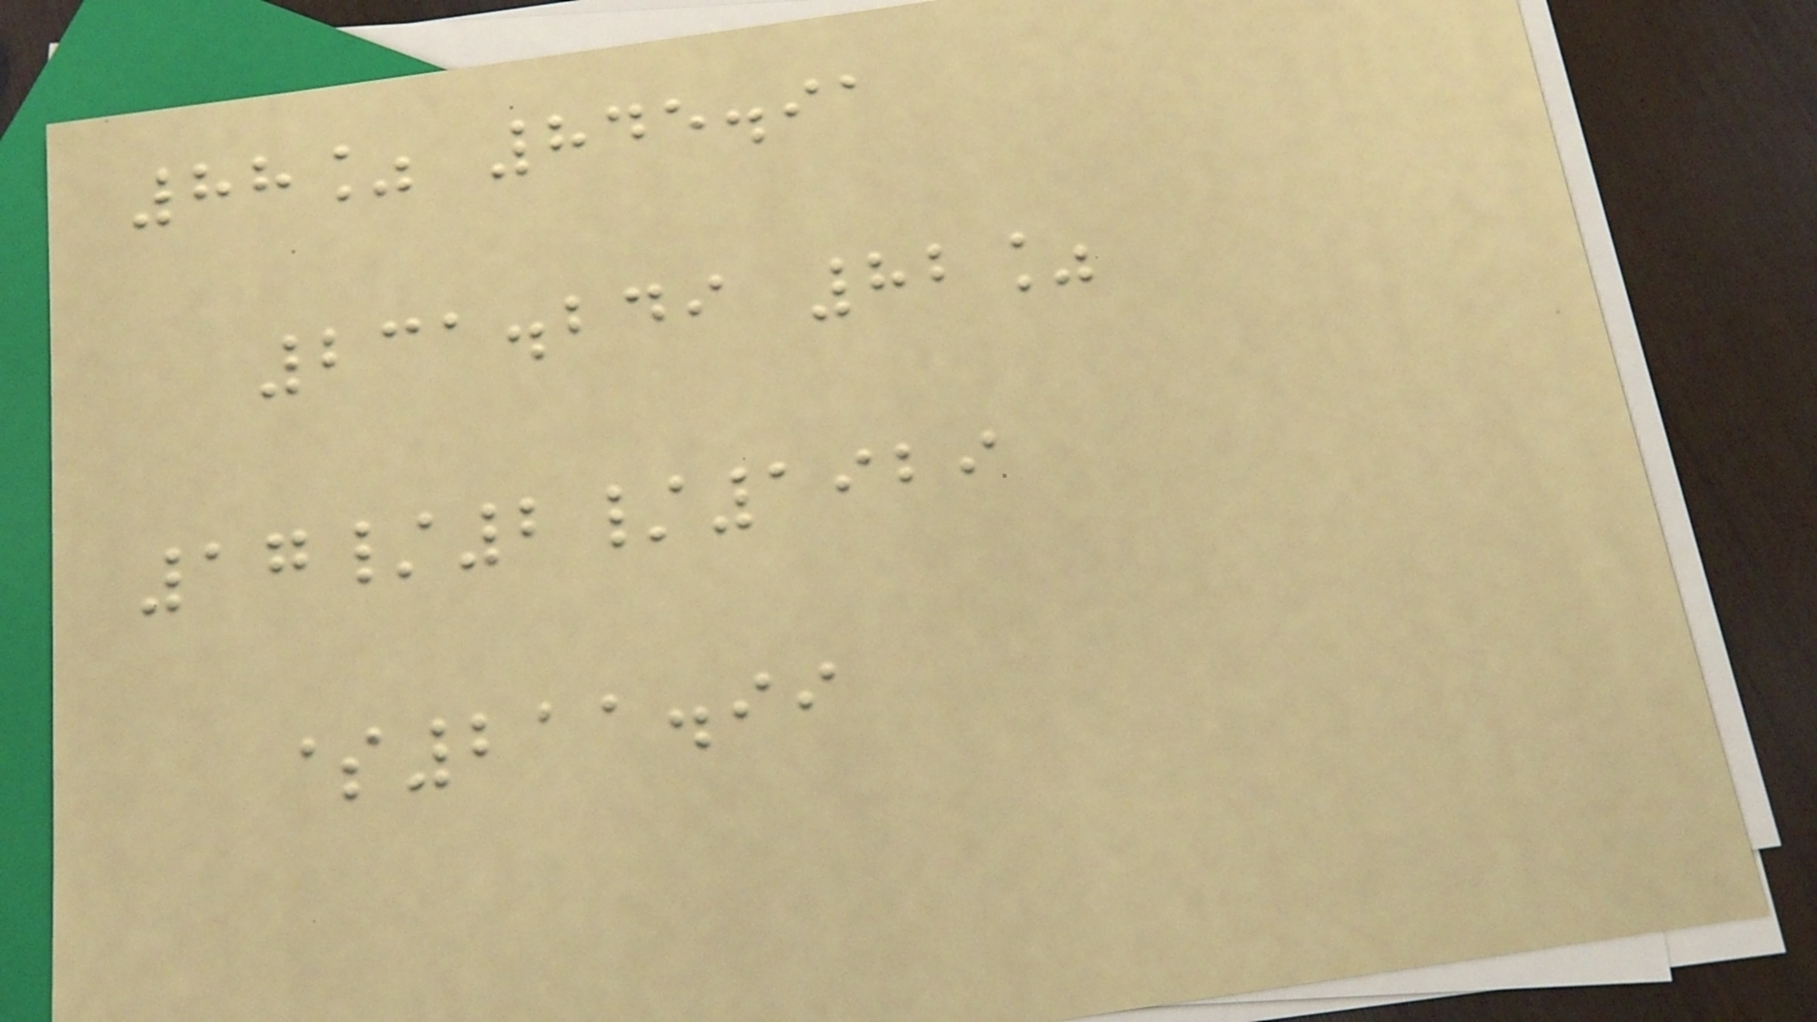88% 845.91
231.249 82%
17/2/1929
$211.99
